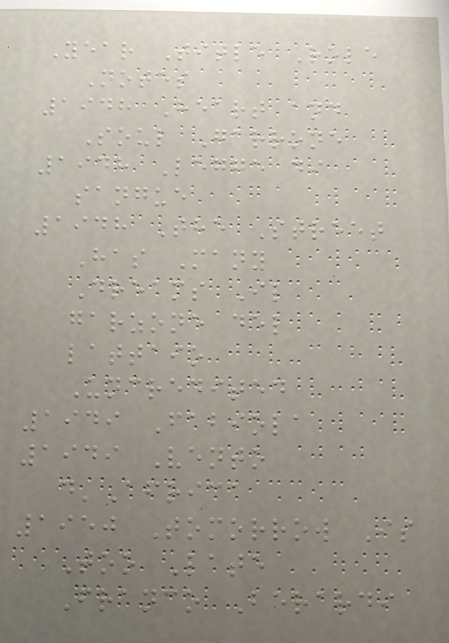Year Title Role
Notes
1948 Heart and
Soul Garrone
1948 Legge di
sangue
1948 The Street
Has Many
Dreams Il
garzone del
lattaio
Uncredited
1949 Fabiola
1949 Vento
d'Africa
1950 Tomorrow Is
Too Late
Franco Berardi
